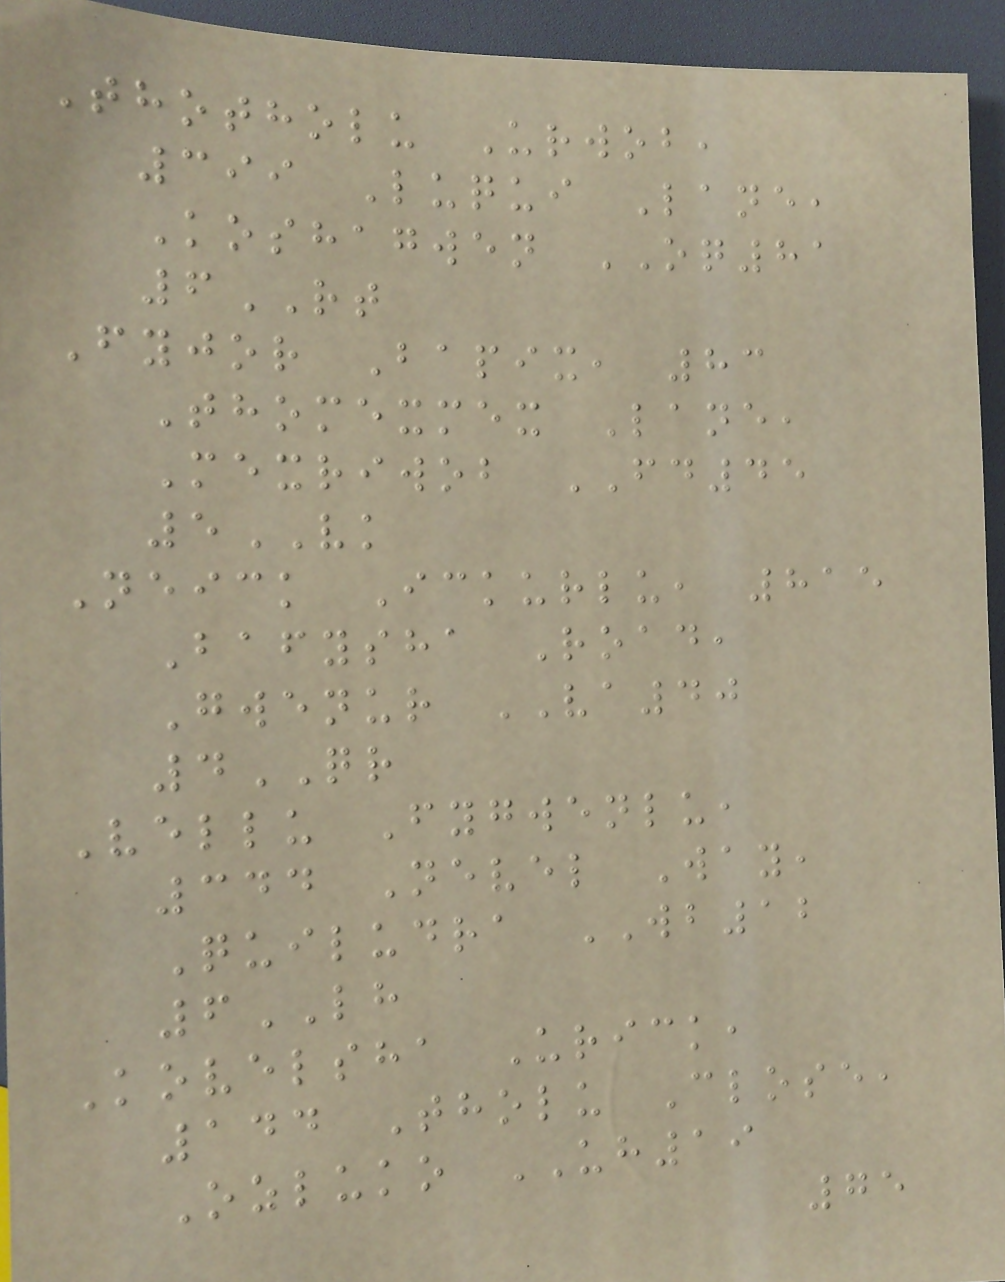Thotholu Urwob,
399 Luqui Lane,
Koshagwen OQ81
6RT
Fyjor Bapix, 83
Thomexmex Lane,
Mexriwob FD45
5VK
Neick Ickurlu, 815
Bafysha Road,
Gwenur VA40
4QR
Vellu Fygwenlu,
344 Nevel Way,
Quiludra WB12
6LH
Kovelsha Urick,
144 Tholu Close,
Ozluko UH19
75
